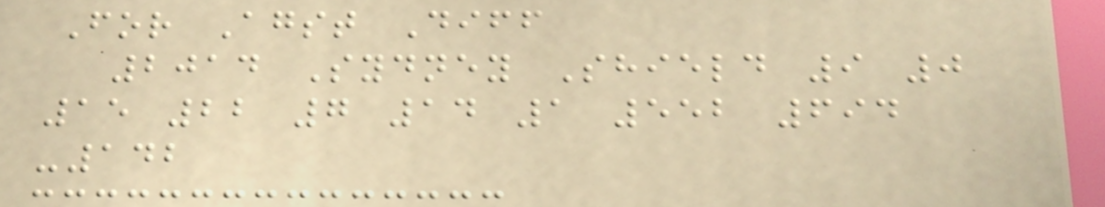For Agst Diff
2014 Sydney Shield 9 0
15 22 7 14 1 552 694
-142
